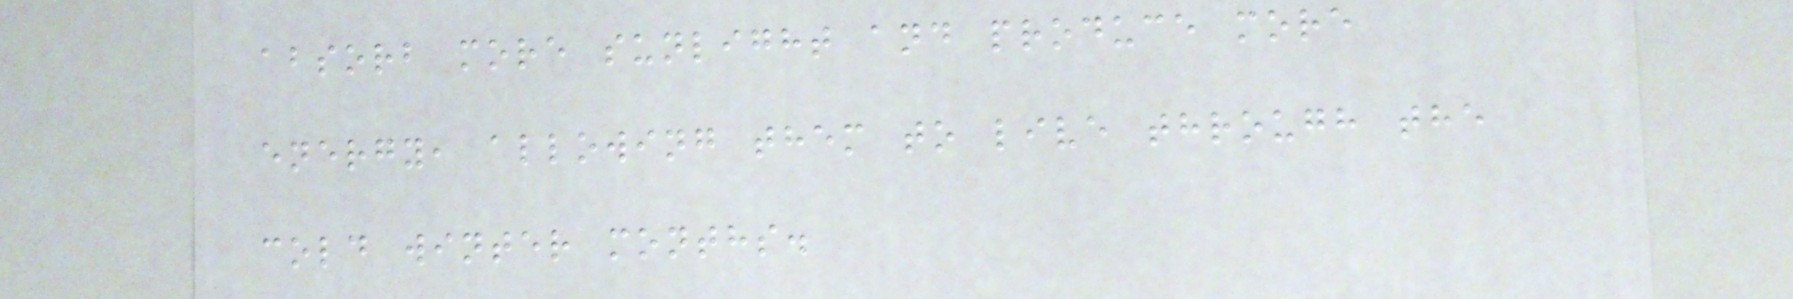absorb more sunlight and produce more
energy, allowing them to live through the
cold winter months.
